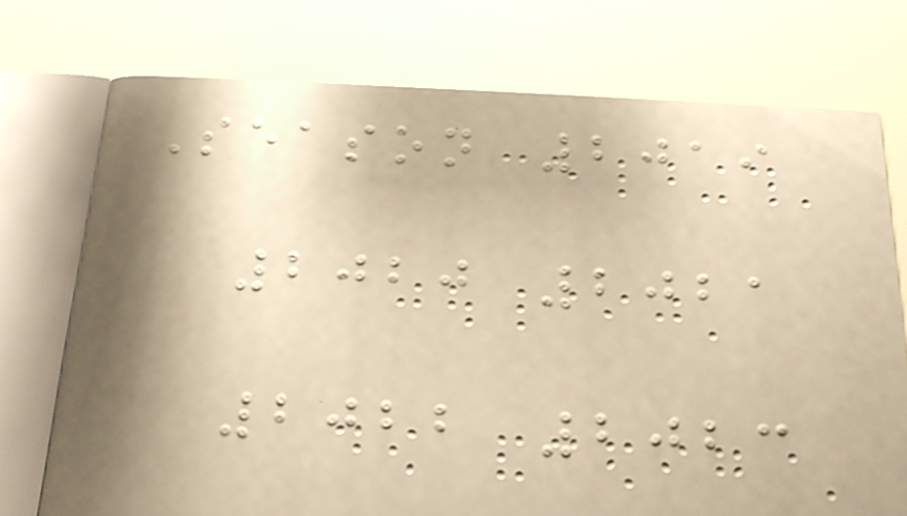Season 2019
2020 2021
2022 2023
